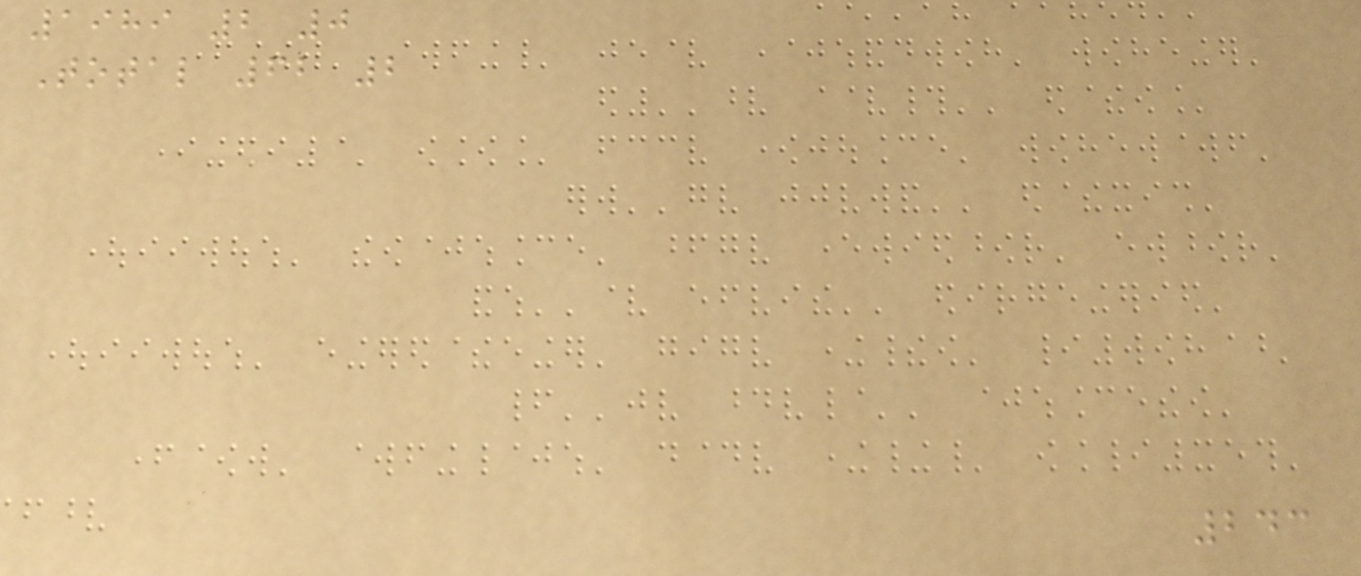1989 2 0
Total 62 2
243
